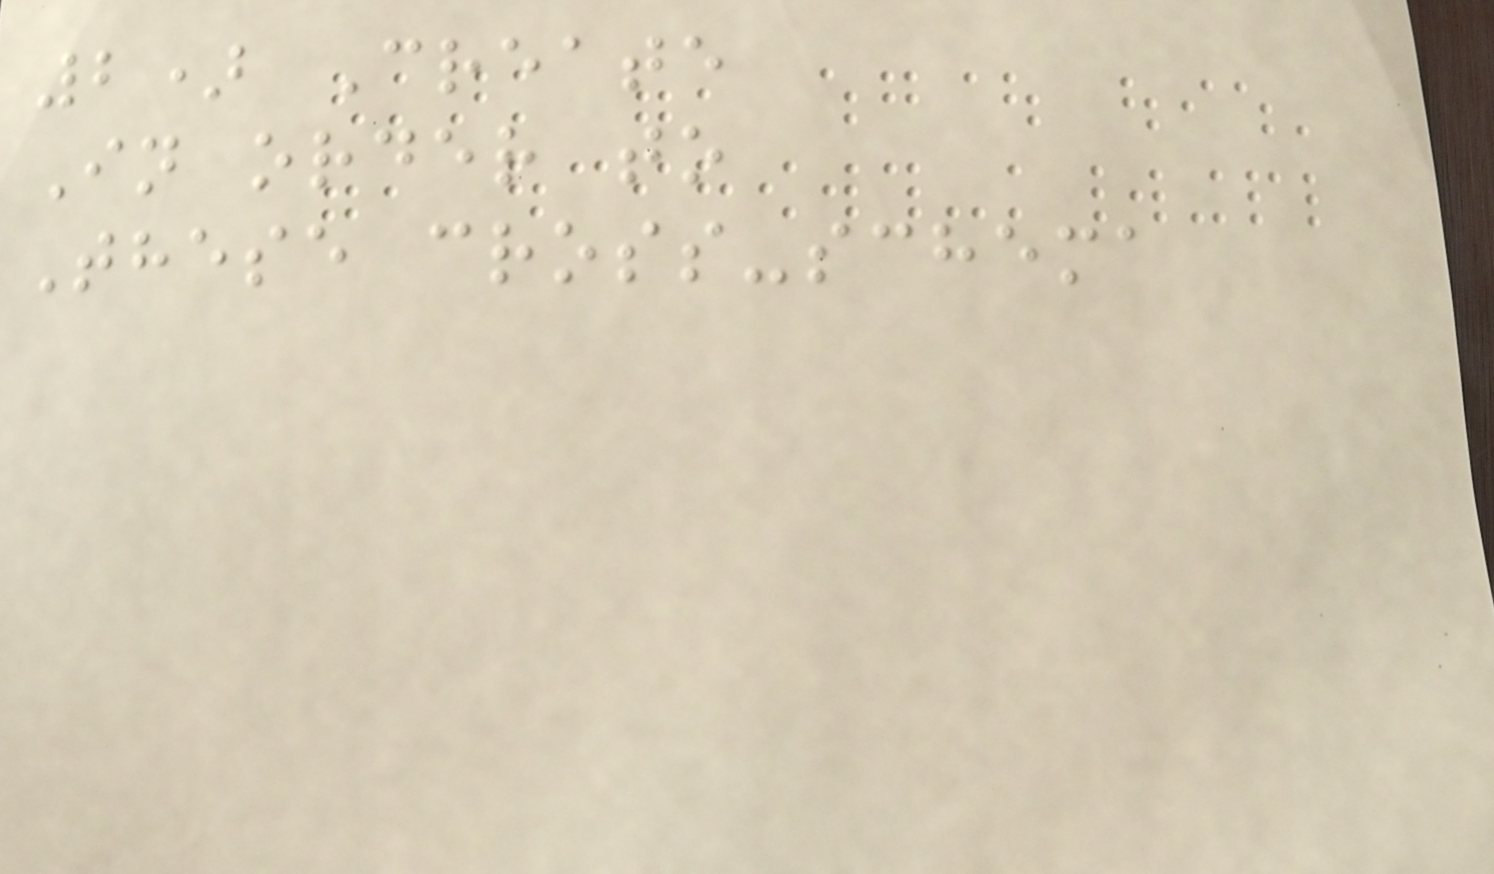2) Create
In order to
These cross-schema
